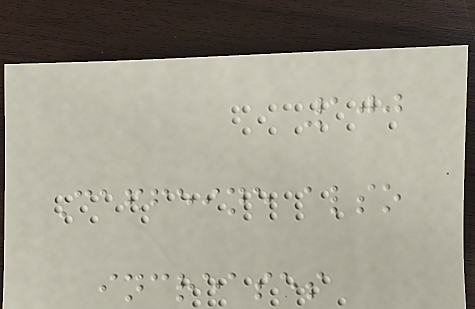100
Caffeine also
increases
